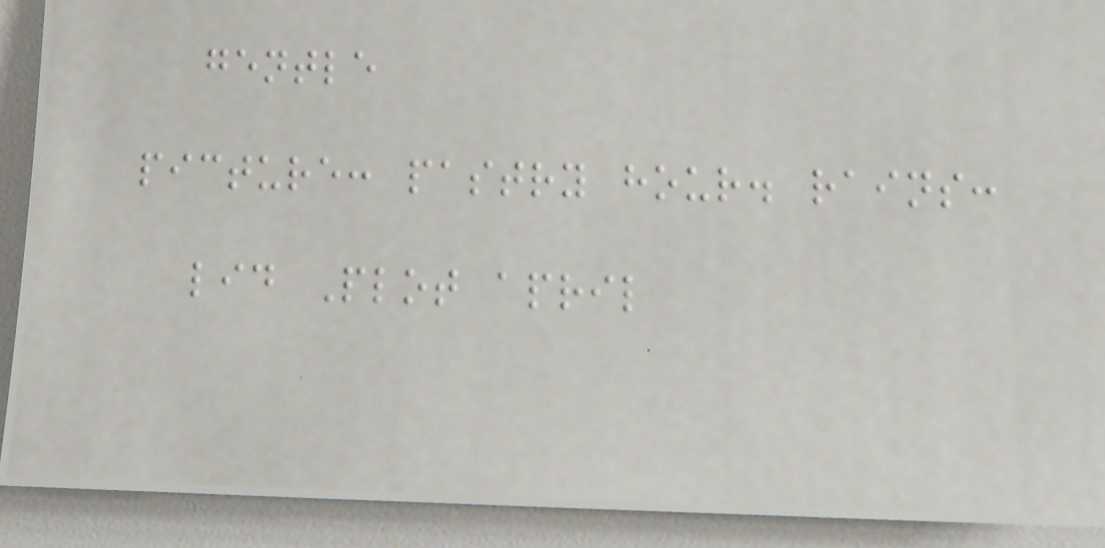gentle
picture: pastry hour. rains:
lid Plot april
